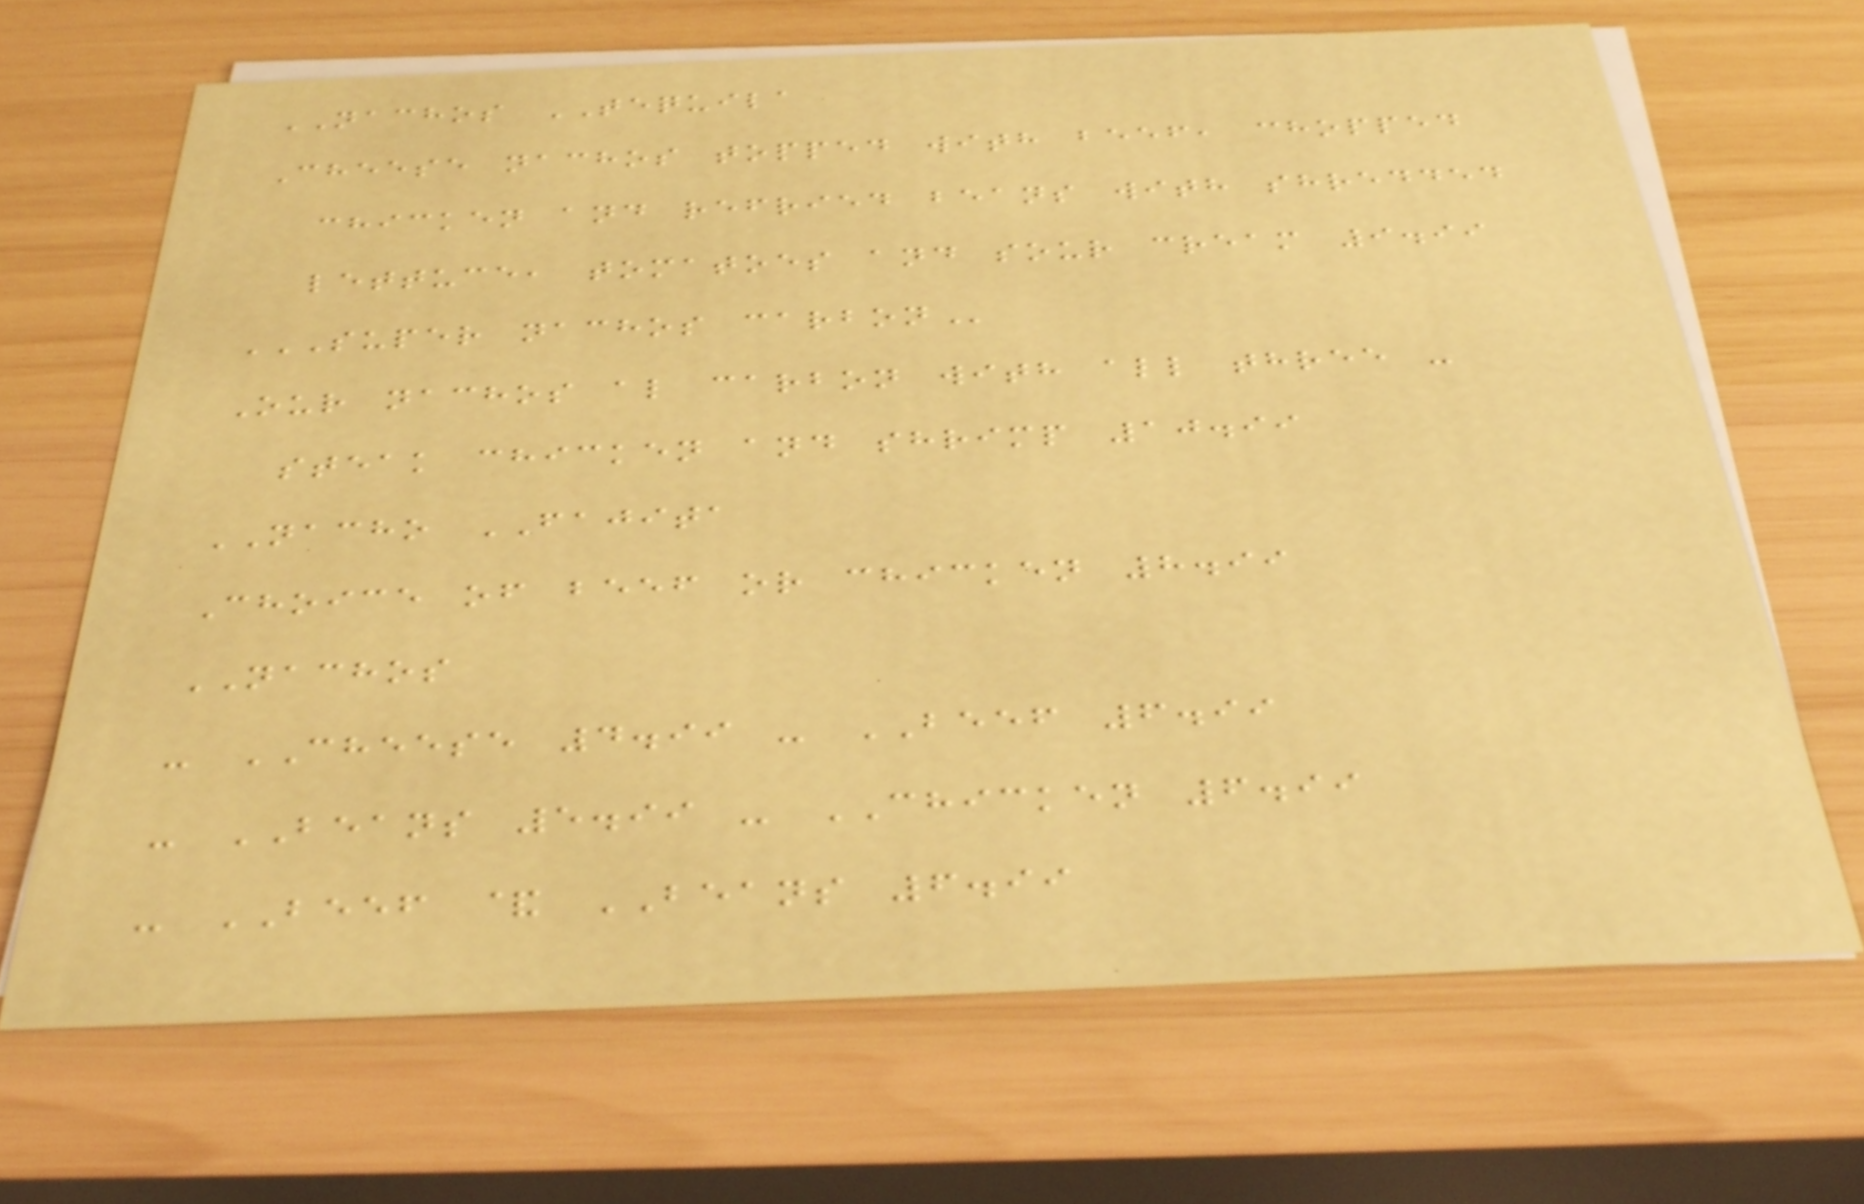NACHOS TEQUILA
Cheese nachos topped with beef, chopped
chicken and refried beans with shredded
lettuce, tomatoes and sour cream 9.99
SUPER NACHOS CARBON
Our nachos al carbon with all three -
steak chicken and shrimp 10.99
NACHO FAJITA
Choice of beef or chicken 8.99
NACHOS
- CHEESE 4.99 - BEEF 6.99
- BEANS 5.99 - CHICKEN 6.99
- BEEF & BEANS 6.99
